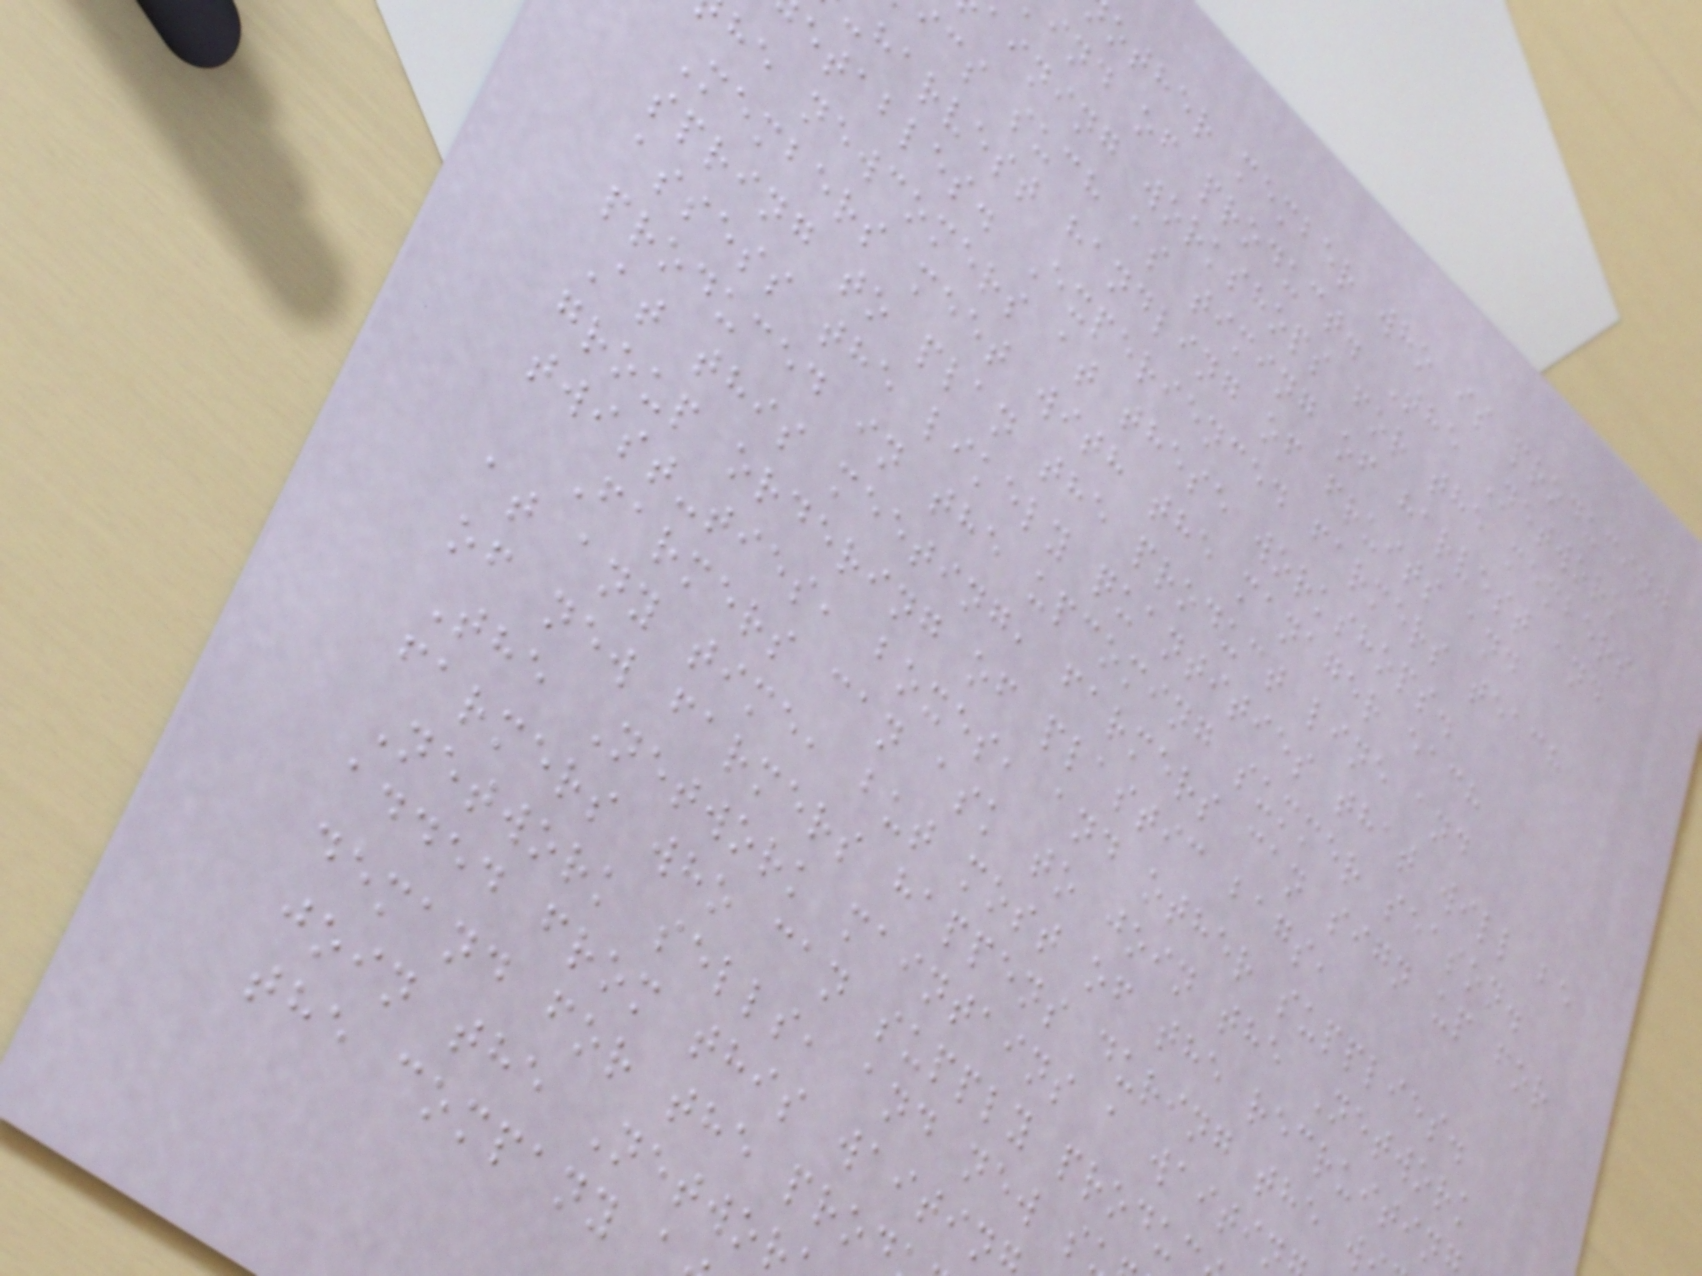other member who is producing
ind of product. The Network
aining workshops for the members
ics such as timing of harvest and
harvest handling of fruits and
etables. Experienced farmers teach
he newcomers at these workshops.
Members meet with the manager each
spring to plan the product line and
assess the likely quantities that will be
produced in the upcoming summer season.
At this meeting, farmers can sign up for
group ordering of plastic bags,
twist-ties, boxes, and other supplies.
Farmers can ask to join the Network
at any time, but most of the recruitin
of new farmers happens during the w
The Network maintains a waitin
farmers who can supply produ
Network sells, and new s
added from this waitin
demand for the prod
join the Networ
the company
